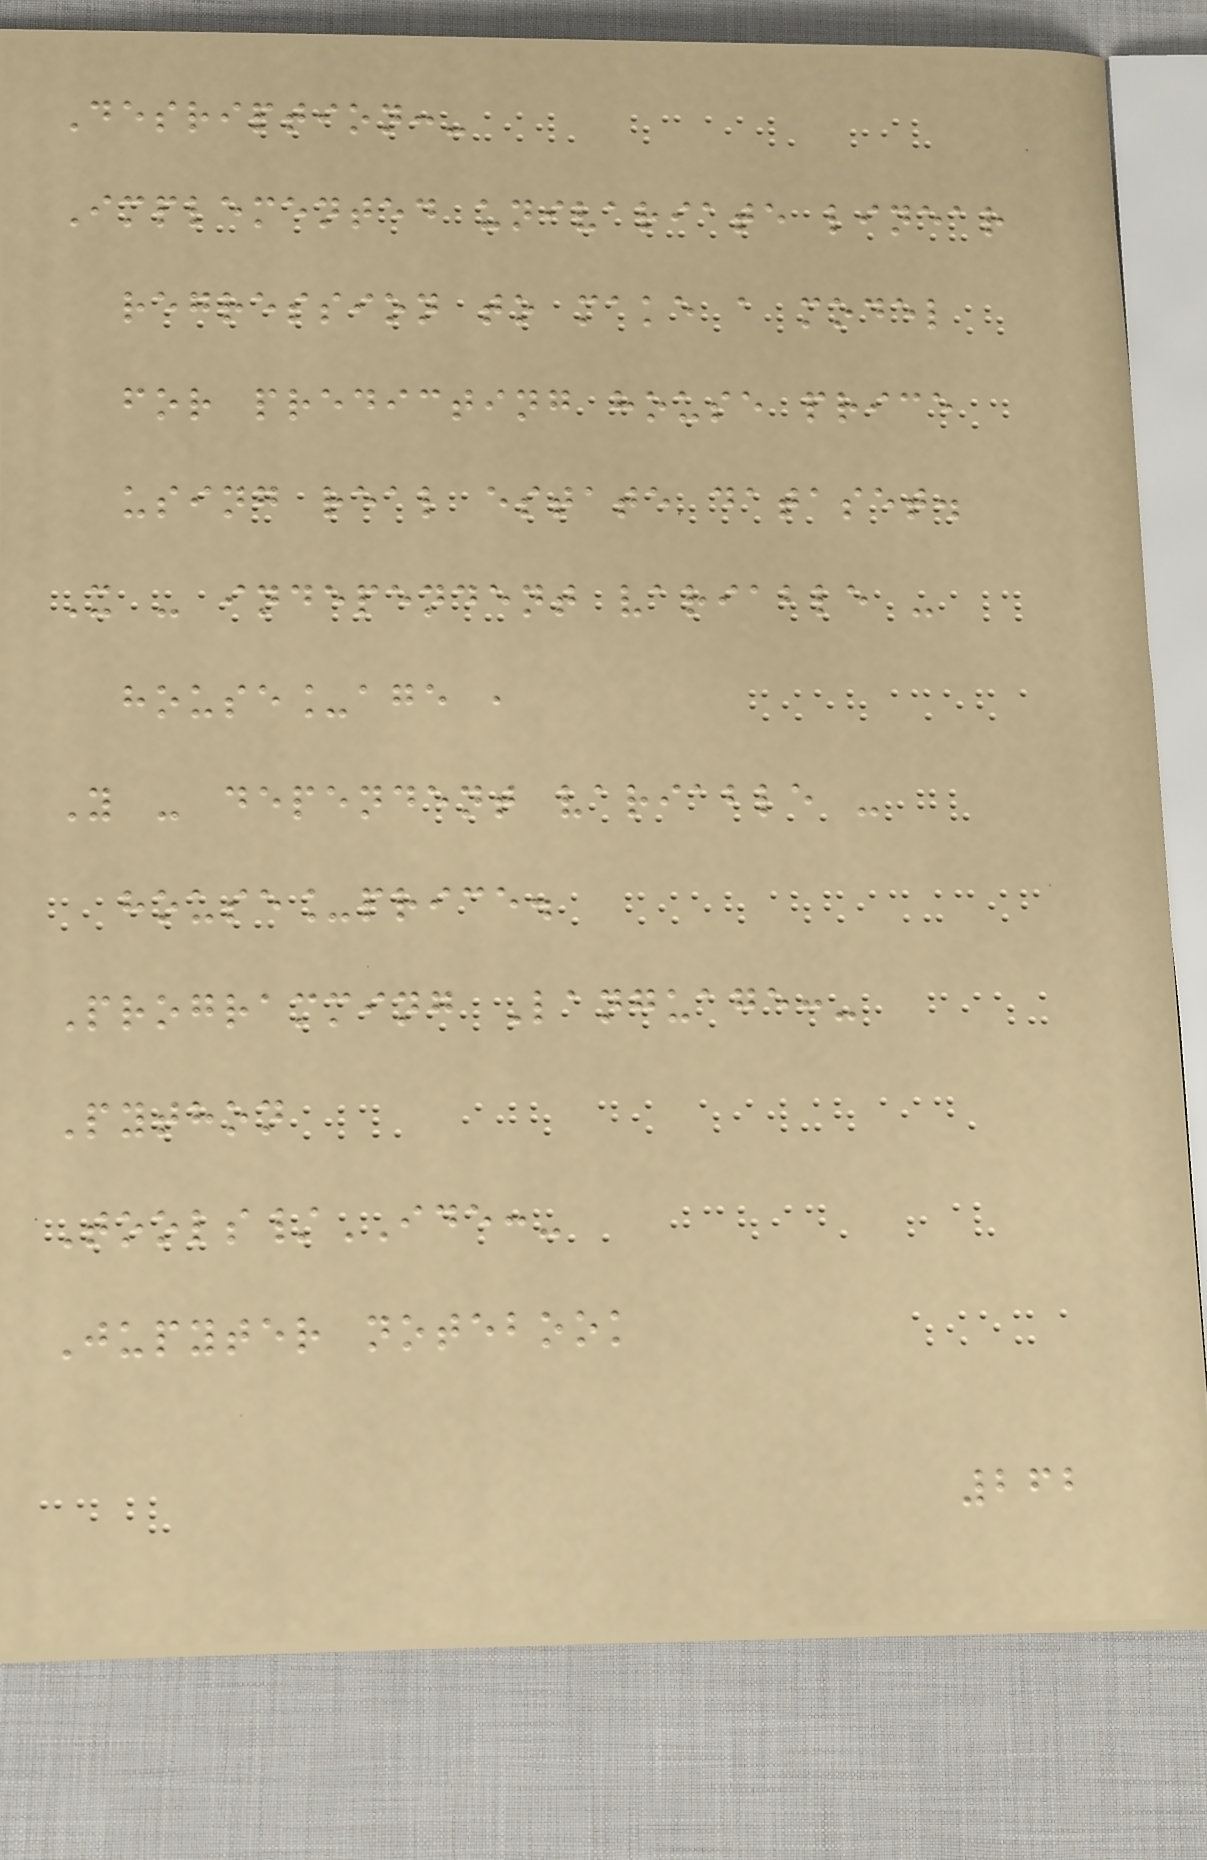Desription:-
Implemented univariate linear
regression to make a model
for predicting house price
using real estate dataset.
X - independent variable -
house_age ,
Y - dependent variable -
house_price.
Programming Language:-
Python
Tools/IDE:-
Jupyter notebook
262
